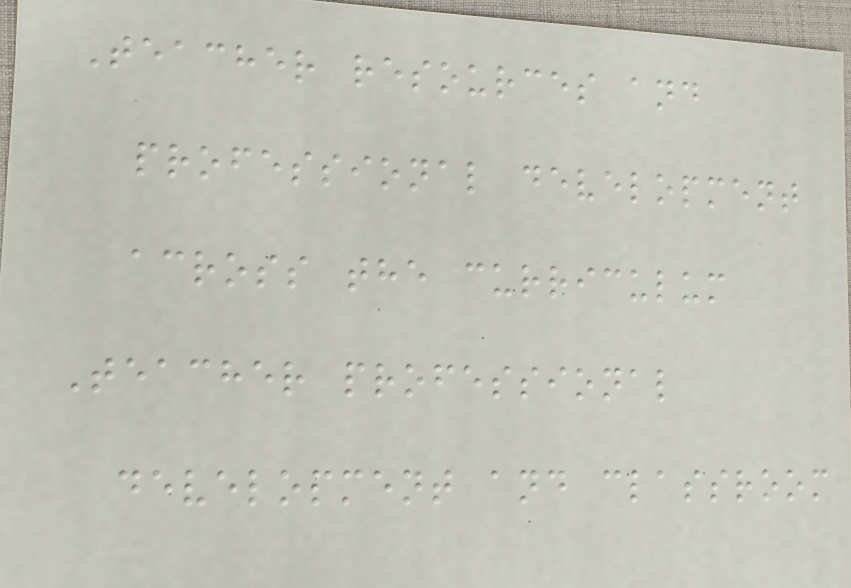Teacher resources and
professional development
across the curriculum
Teacher professional
development and classroom
